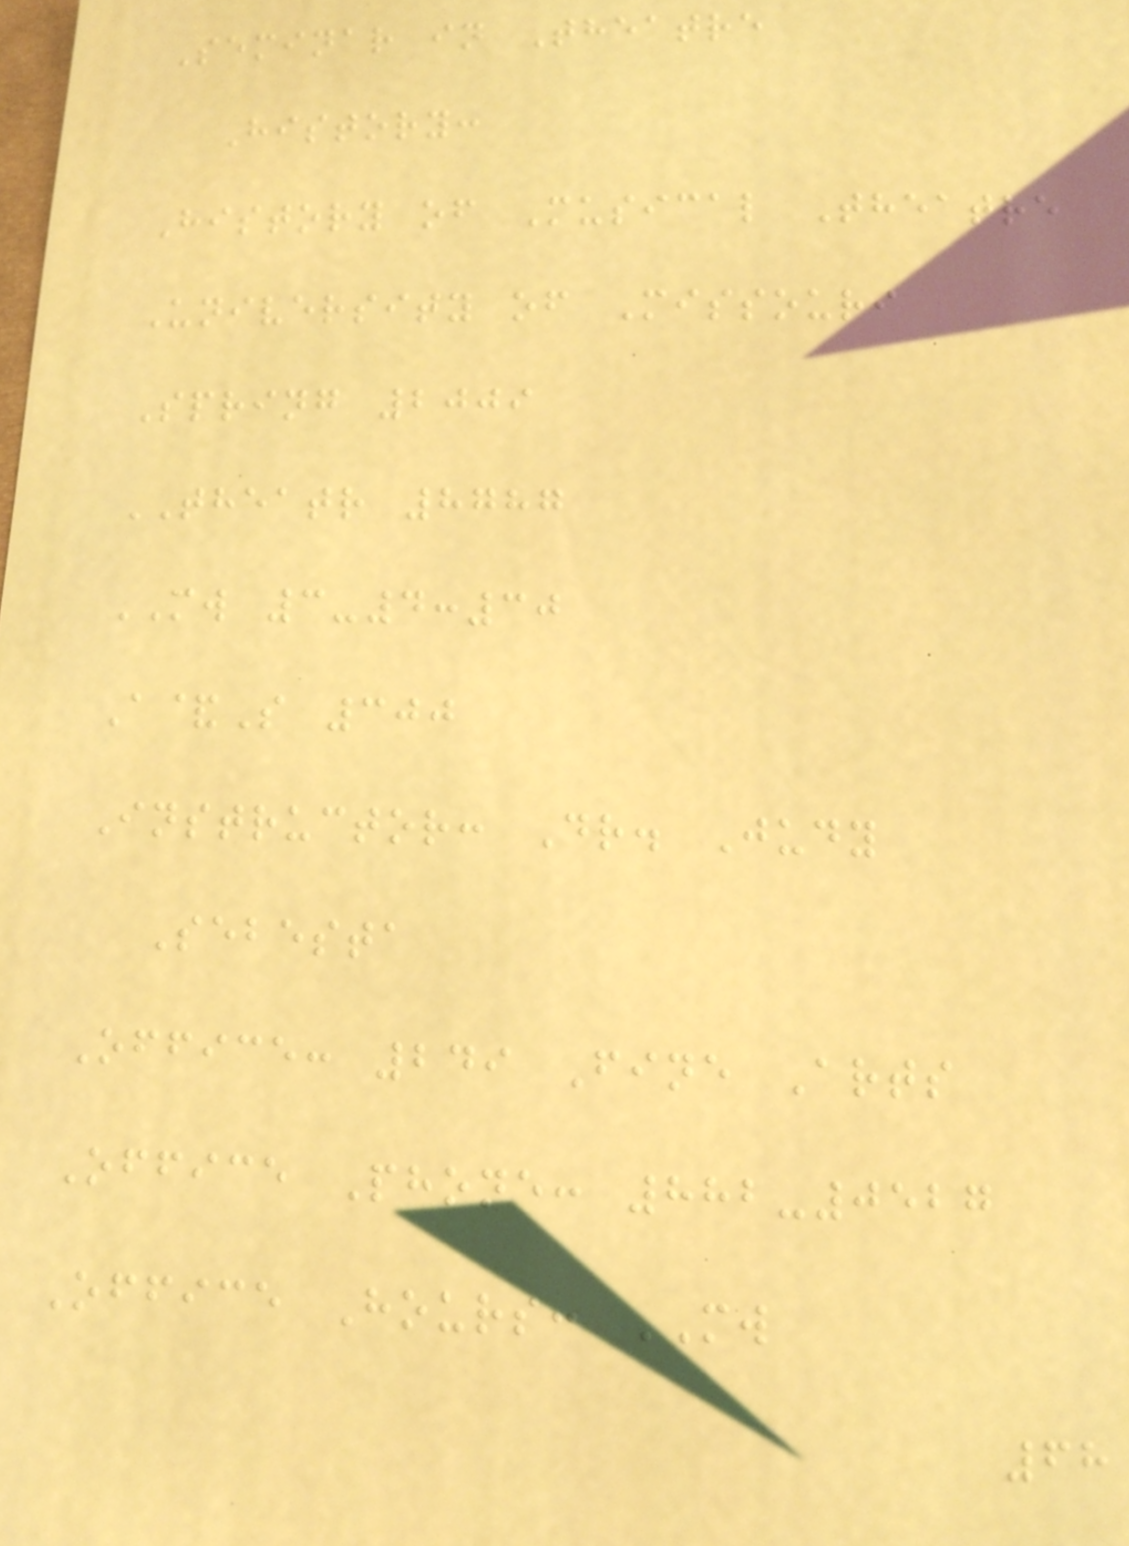Seminar in Theatre
History:
History of Musical Theatre
University of Missouri
Spring 2009
THEATR 8787
MW 3-4:30
A&S 300
Instructor: Dr. Judy
Sebesta
Office: 249 Fine Arts
Office Phone: 882-0527
Office Hours: MW
68
